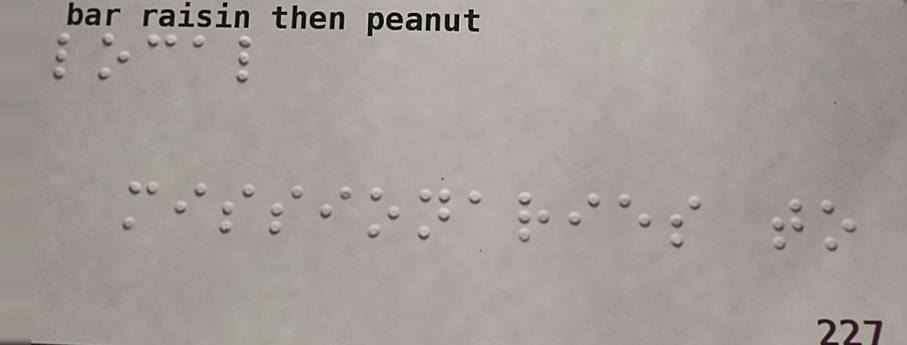local
missionaries to
